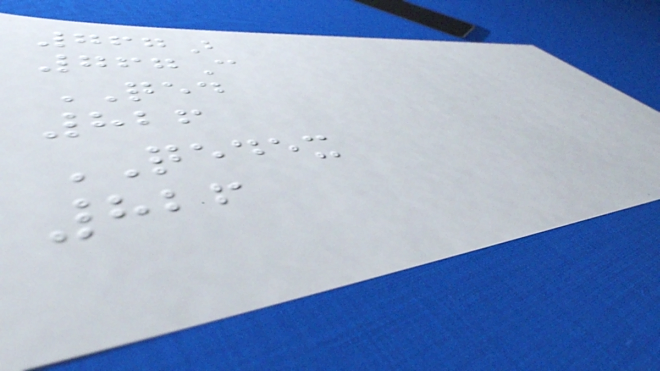767B
767C
QED
826
QEDEX
826
